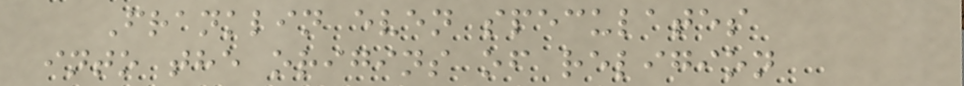Franklin even speculates
into the origins of religion
